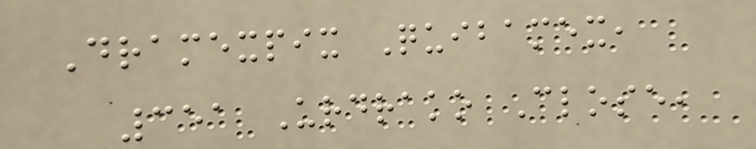Dramexpix Quibamex,
351 Urdrako Close,
